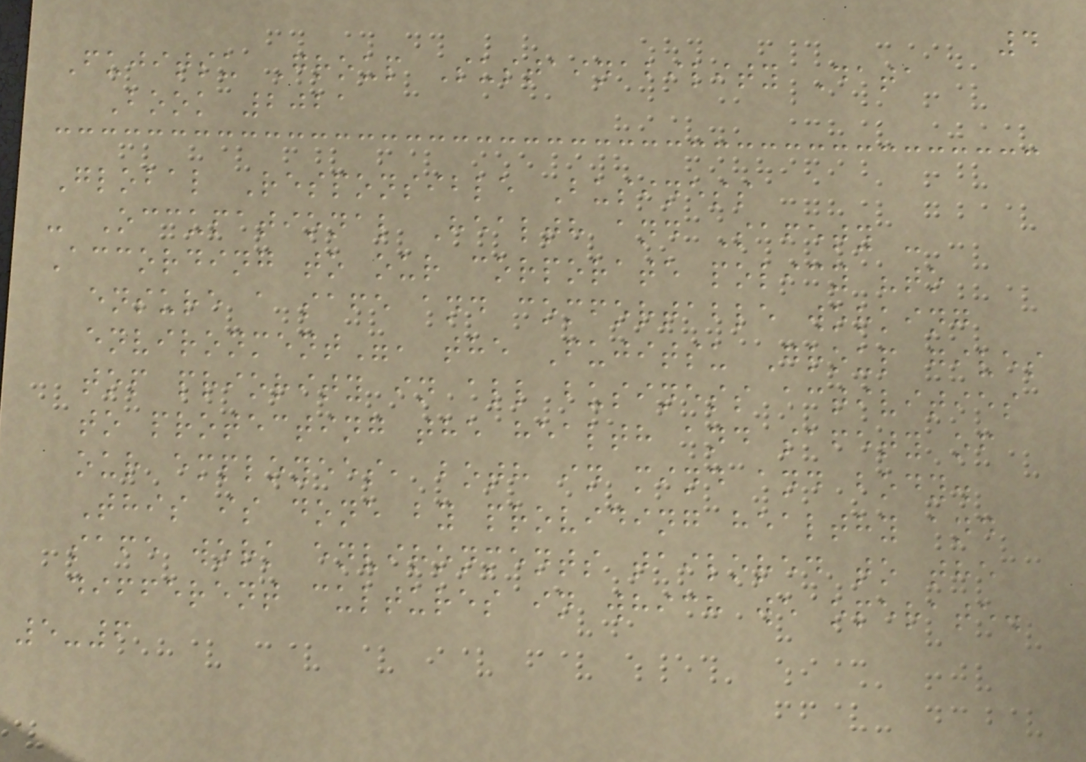4
Fujitsu Group Sustainability Data
Book 2021
Global Responsible Business
- Occupational Health and Safety -
According to our corporate policy "to
ensure a safe and comfortable working
environment", the Fujitsu Group gives
top priority in all business activities
to protecting the health and safety of
our employees, both in mind and body.
This is done by providing healthy and
safe work environments tailored to the
different cultures in which we operate.
5-6
